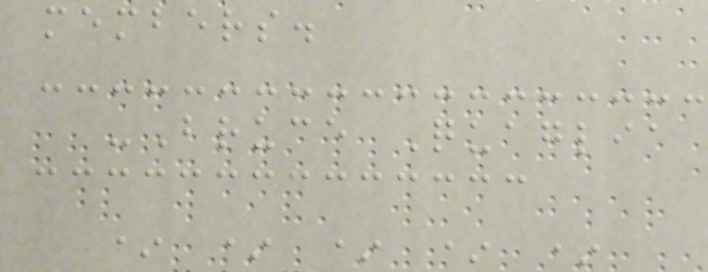members.
-Bruce Quaglia
* * * * *
